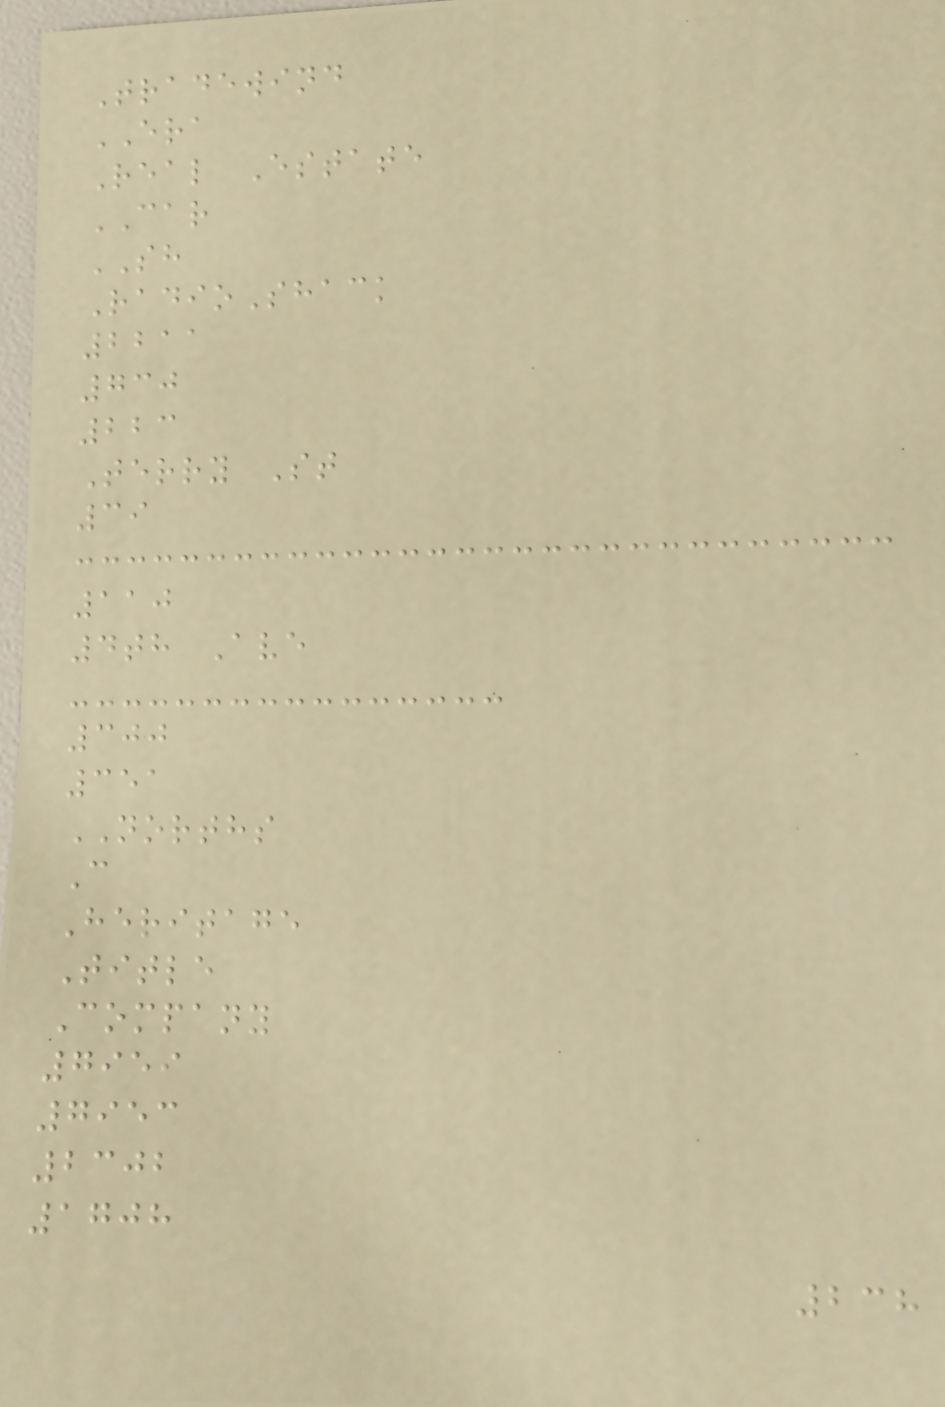Tradewind
ERA
Real Estate
CAR
SH
RadioShack
2211
730
223
Terry St
39
110
4th Ave
300
351
NORTHS
C
Heritage
Title
Company
7959
7953
2302
1708
238
